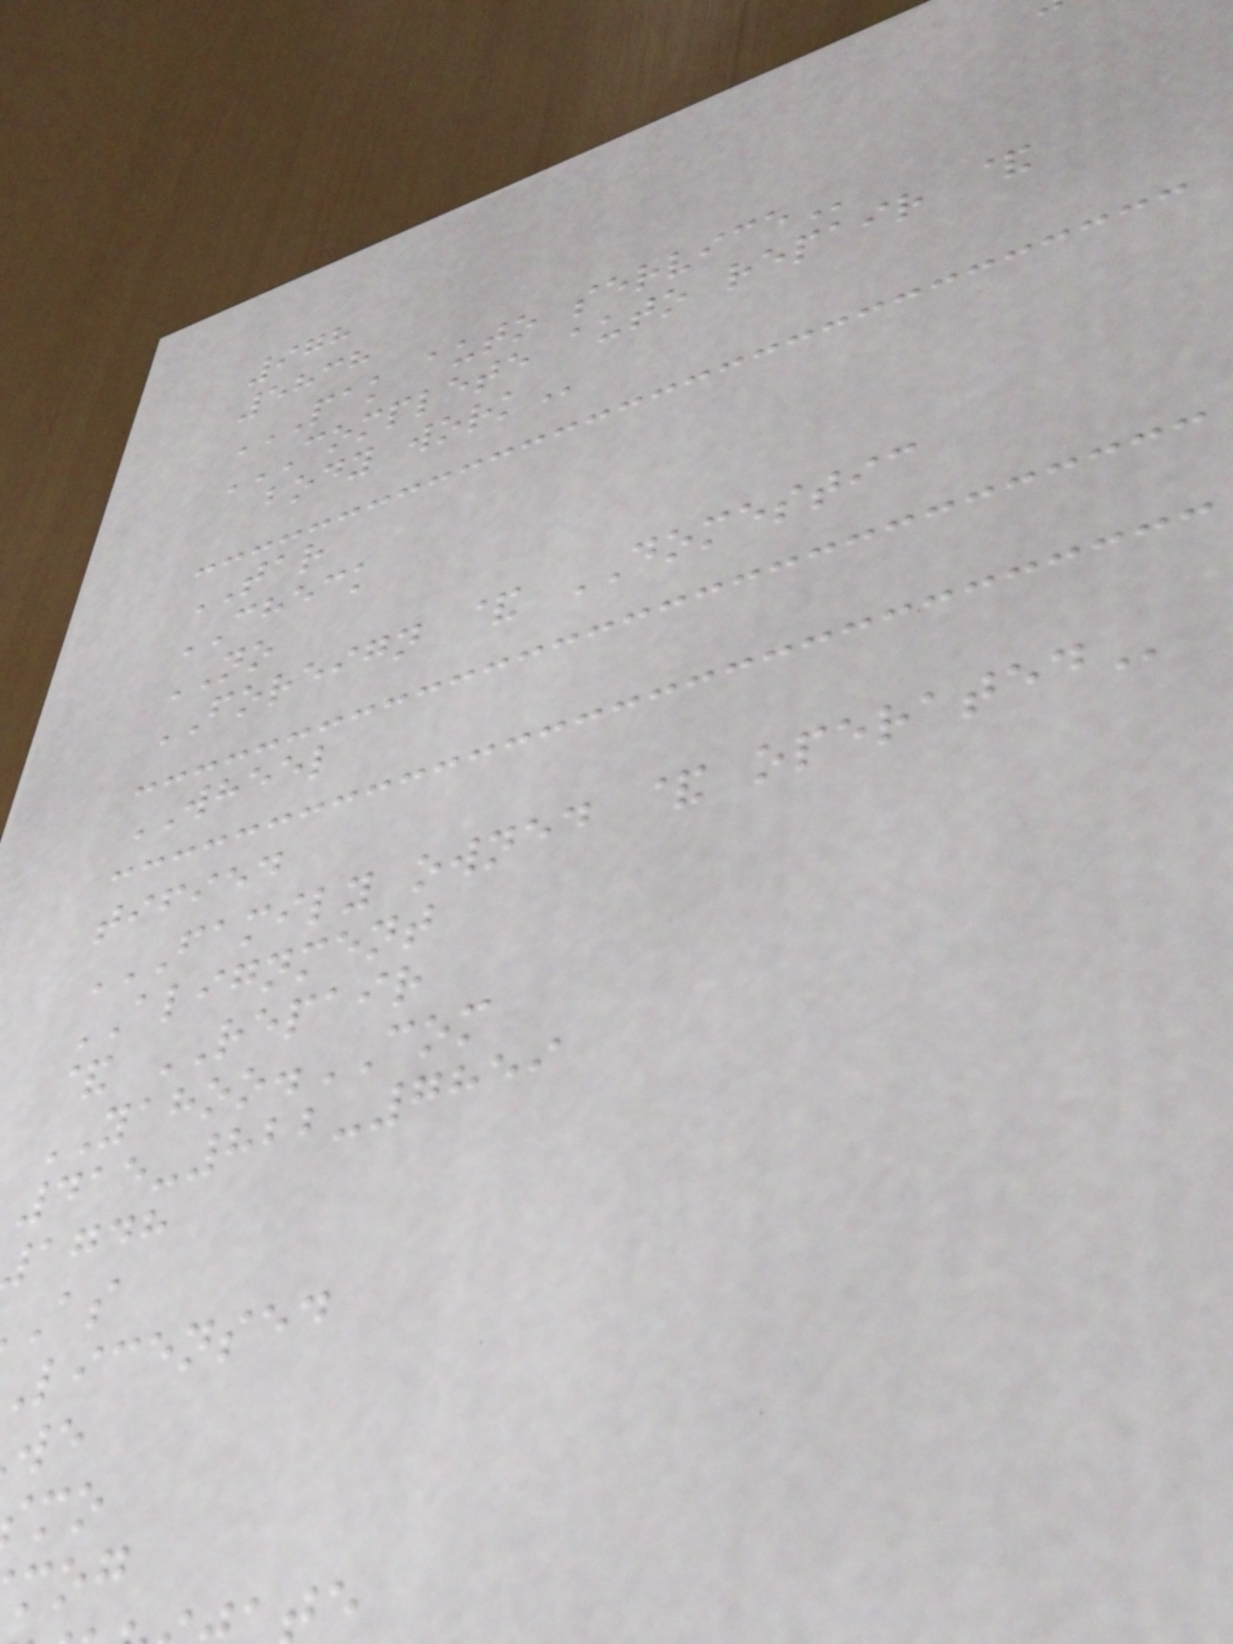978
5838
PAK AUTO SERVICE
COMPLETE AUTO REPAIR &
body
TAR
CHECK
NO
FOREIGN & DOMESTIC
WHEEL
tified
FAMILY OWNED & OPERATED
ALIGNMENT
& REPAIR
YAHOO.COM
415-822-7859
agdh
licensed
